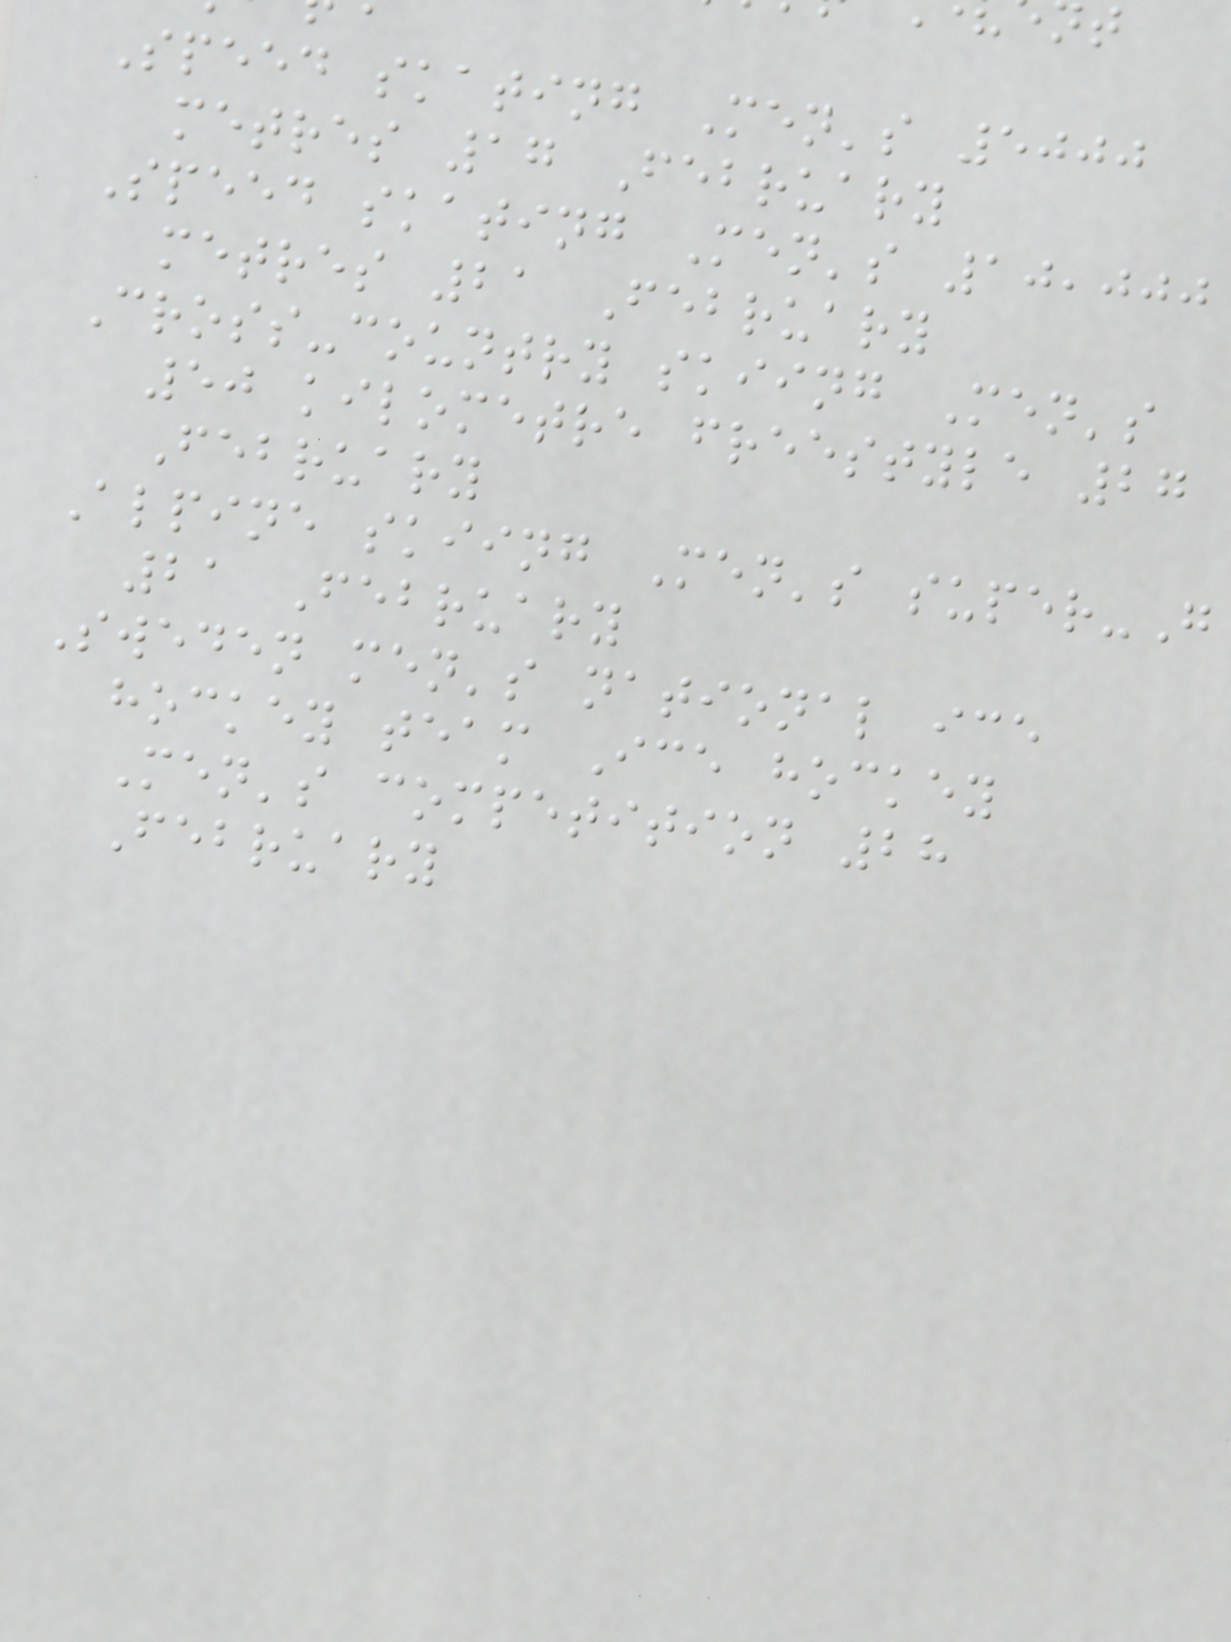Speed skating Men's 5000
metres 17 February
Speed skating Men's 10,000
metres 21 February
Cross-country skiing Men's
50 kilometre freestyle 27
February
Alpine skiing Men's super-G
21 February
Sweden men's national ice
hockey team Ice hockey
Men's competition 28
February
